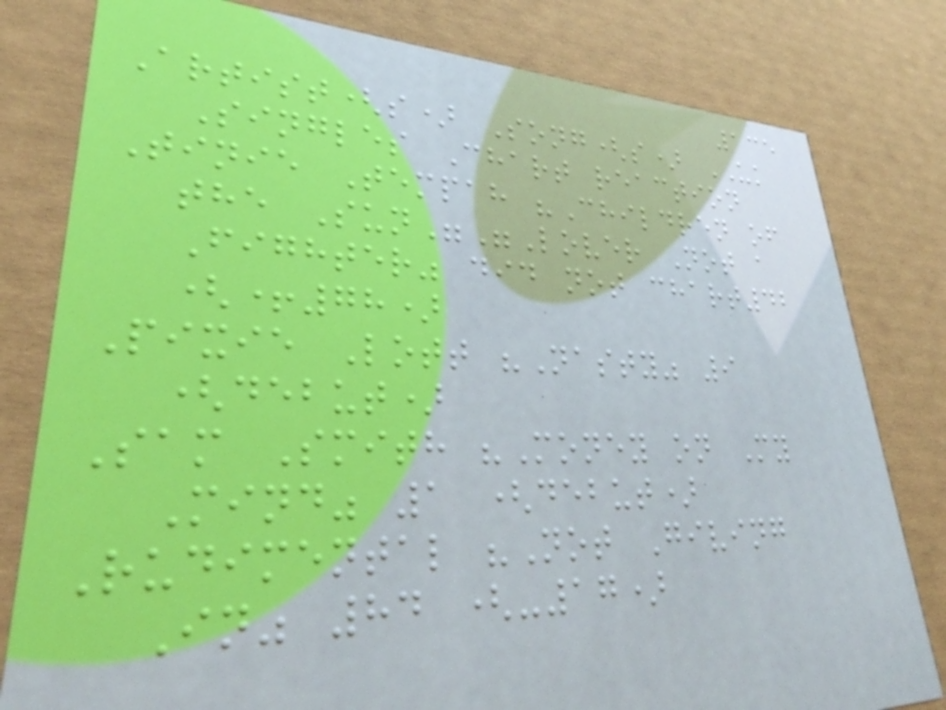135
Artist(s) Song(s) UK
Singles Chart reaction
Tinie Tempah "Children of
the Sun""Lover Not a
Fighter" did not chart42
(+78)
Pixie Lott "Nasty" 9
(debut)
Sam Smith "Money on My
Mind" 1 (debut)
Rudimental "Not Giving
In" 84 (-17)
